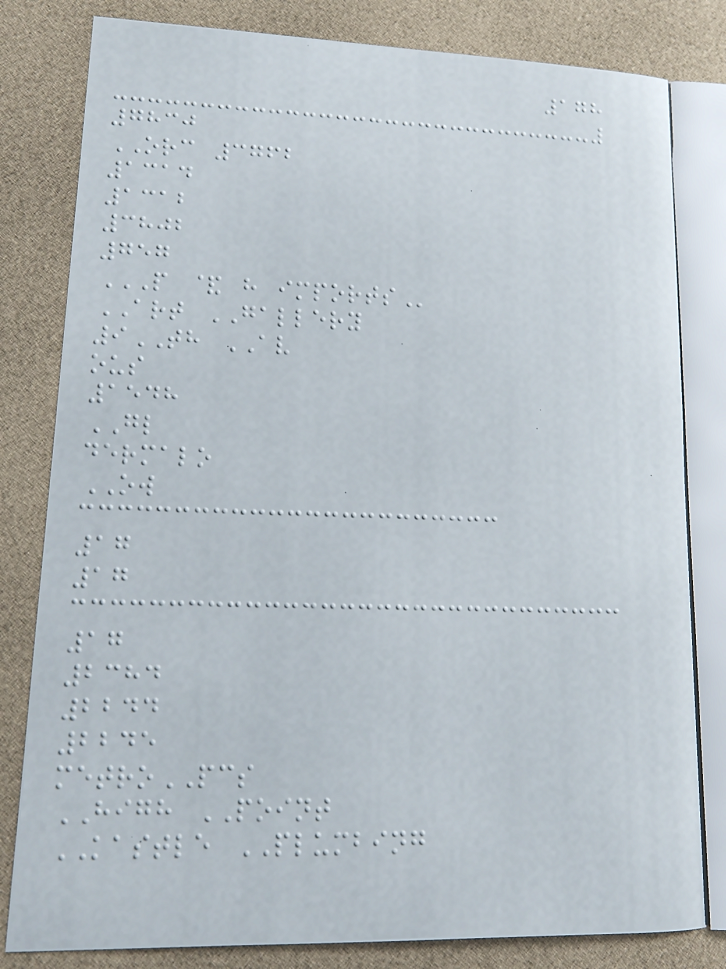178
7830
ORC 3762
1314
1312
3802
757
P & H IMPORTS
ART GALLERY
9TH AV
ous
1548
GL
dermalo
OW
17
17
17
2384
2244
2245
metroPCS
HIGH POINT
KASTLE PLUMBING
